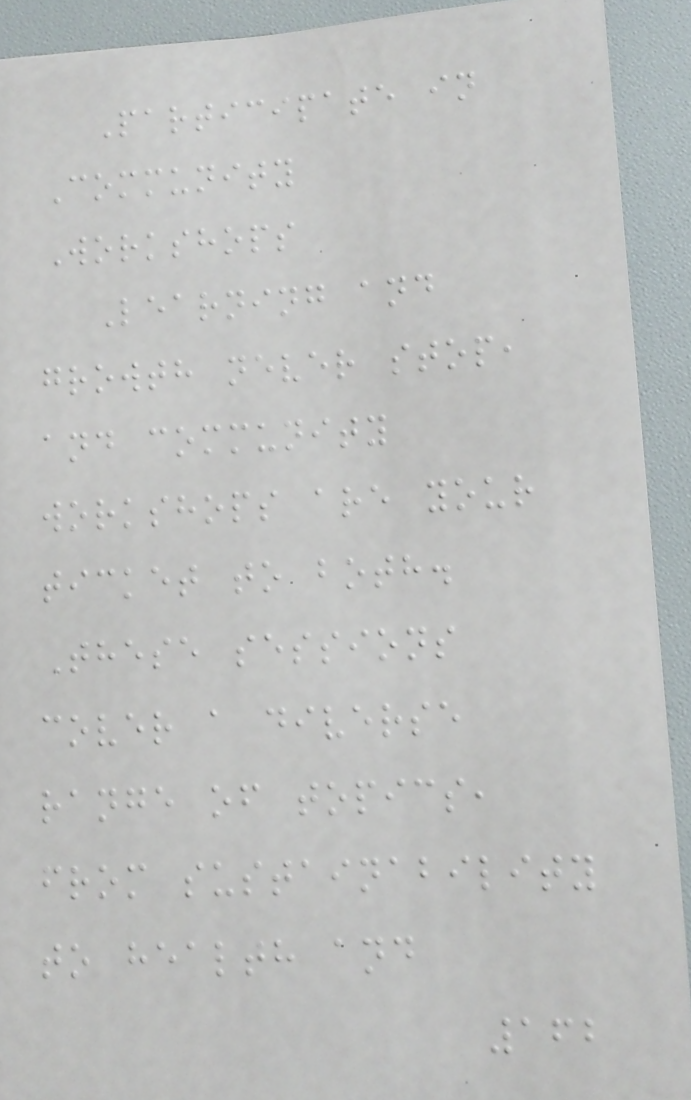Participate in
Community
Workshops
Learning and
growth never stop,
and community
workshops are your
ticket to both.
These sessions
cover a diverse
range of topics,
from sustainability
to health and
162
